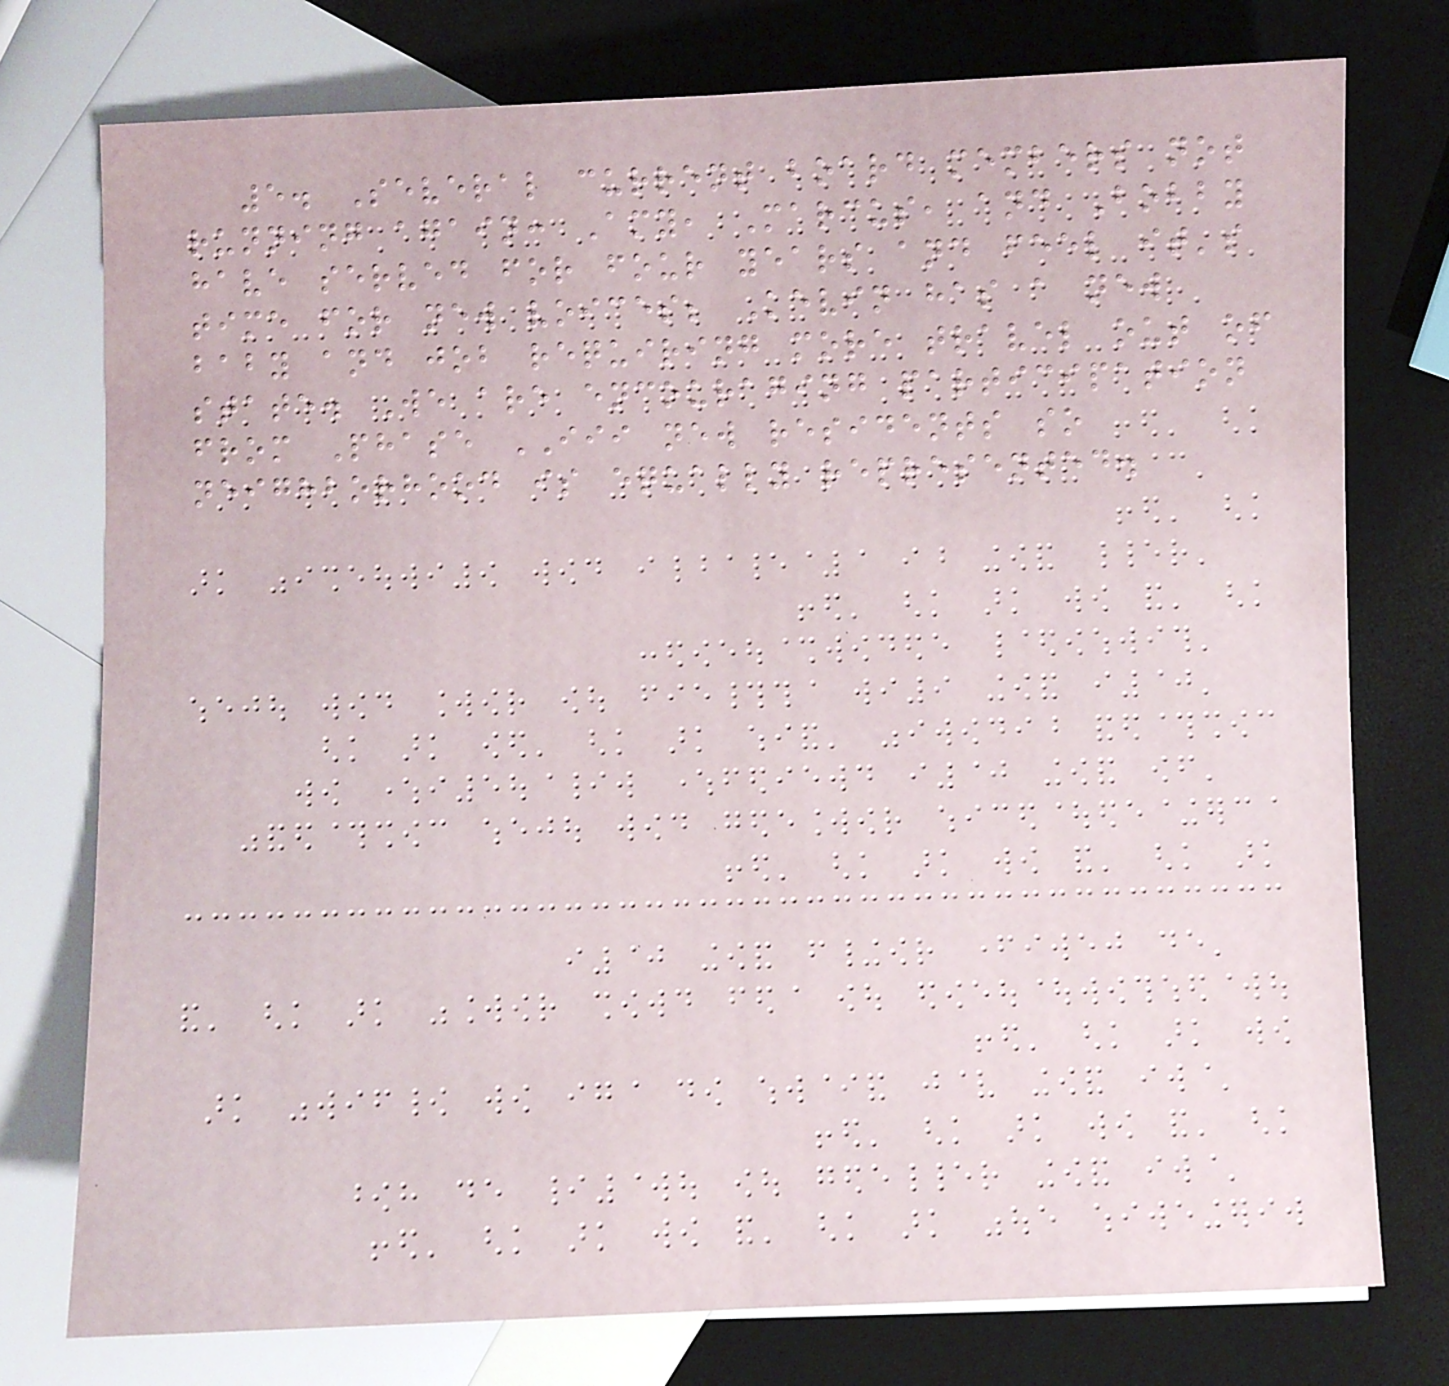5. Several current board members not
running again: Amy, Marcus, and Bobby
have served for four years and feel it's
time for new voices; Kevin has a new
baby and job requiring more travel out of
state. We are encouraging participation
from Phase III new residents so
neighborhood is equally represented.
